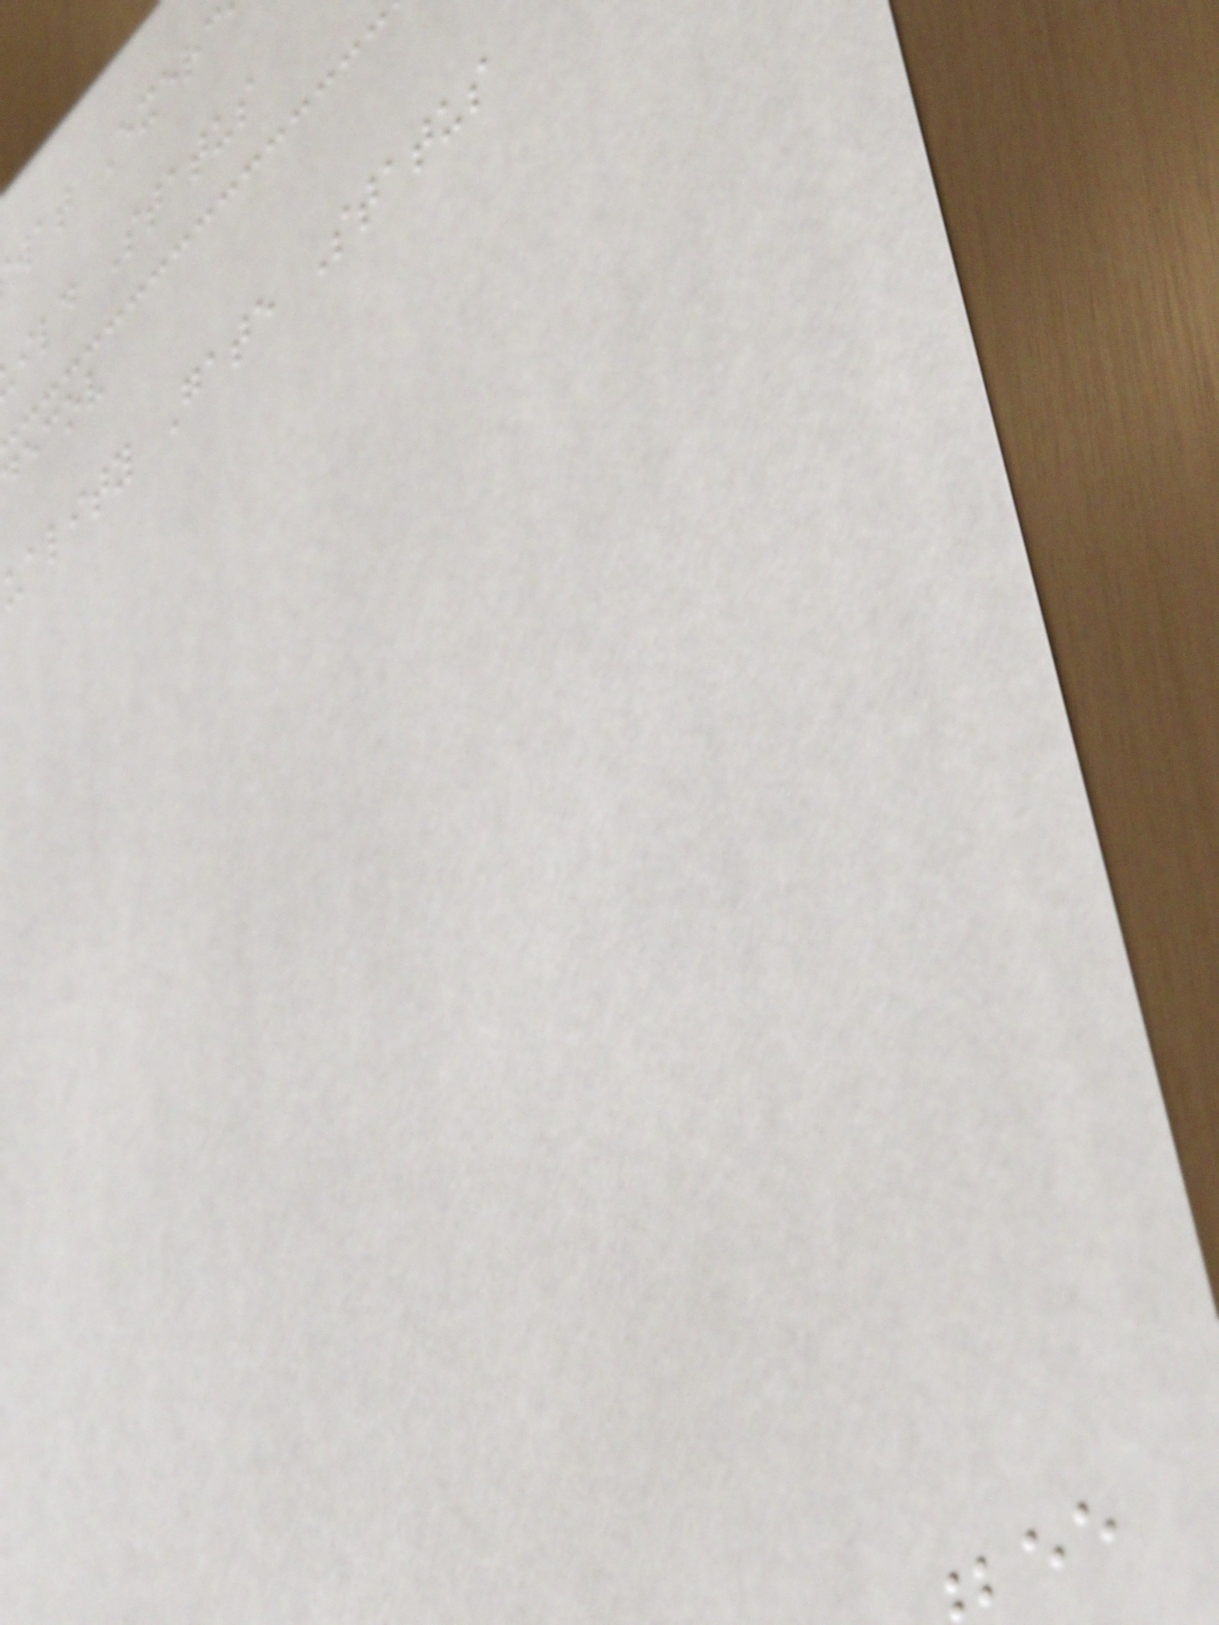wat Exerc
ild Status
ecov
uality Gate Status
